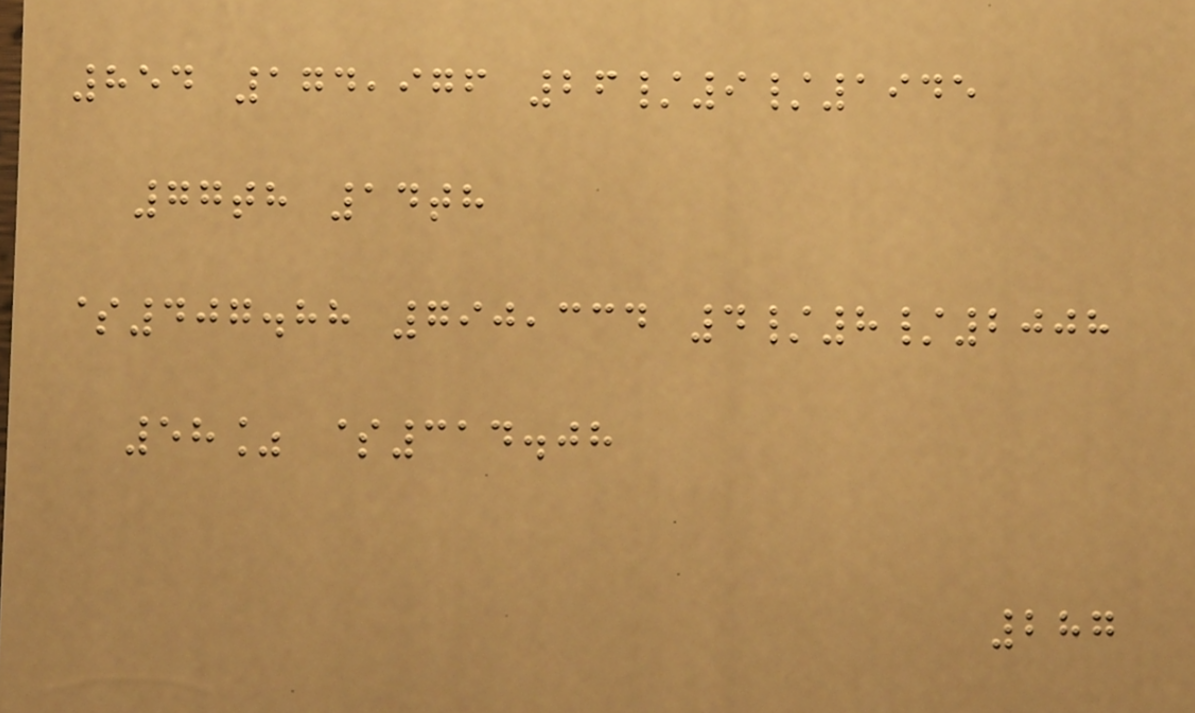854 174,976 26/9/1945
77th 14th
$407.88 790,334 4/8/2008
58% $314.08
287
